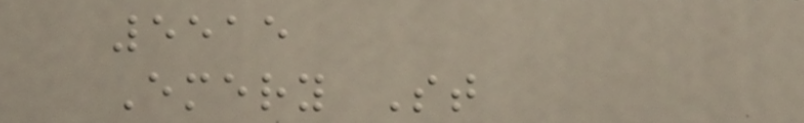5515
Emery St
